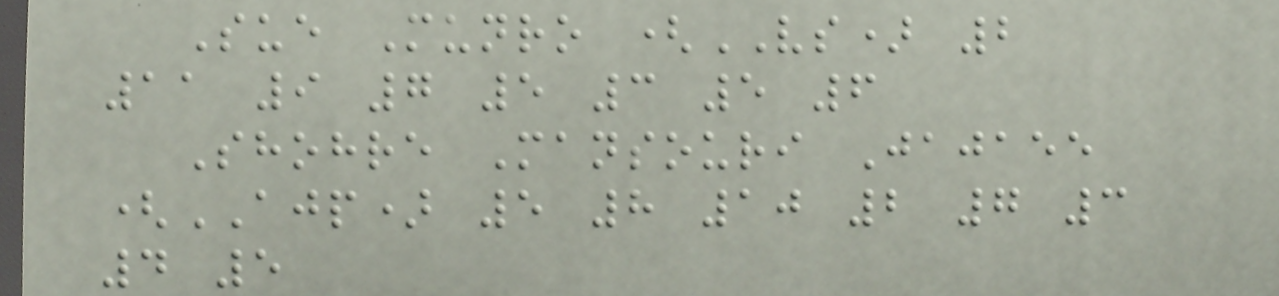Sue Munro (VS) 2
11 9 7 5 3 5 6
Shohre Mansouri Jajaee
(AJP) 5 8 10 2 7 3
4 5
